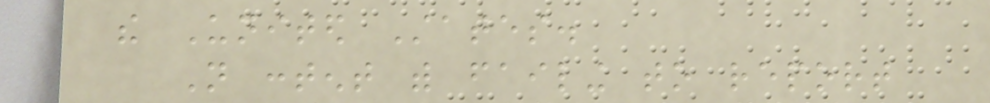the United States.
Not content with failing to report
